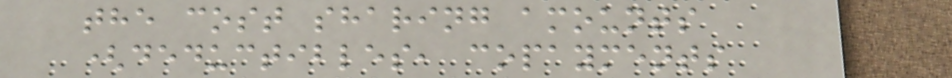the cost sharing amounts
(deductibles, copayments
